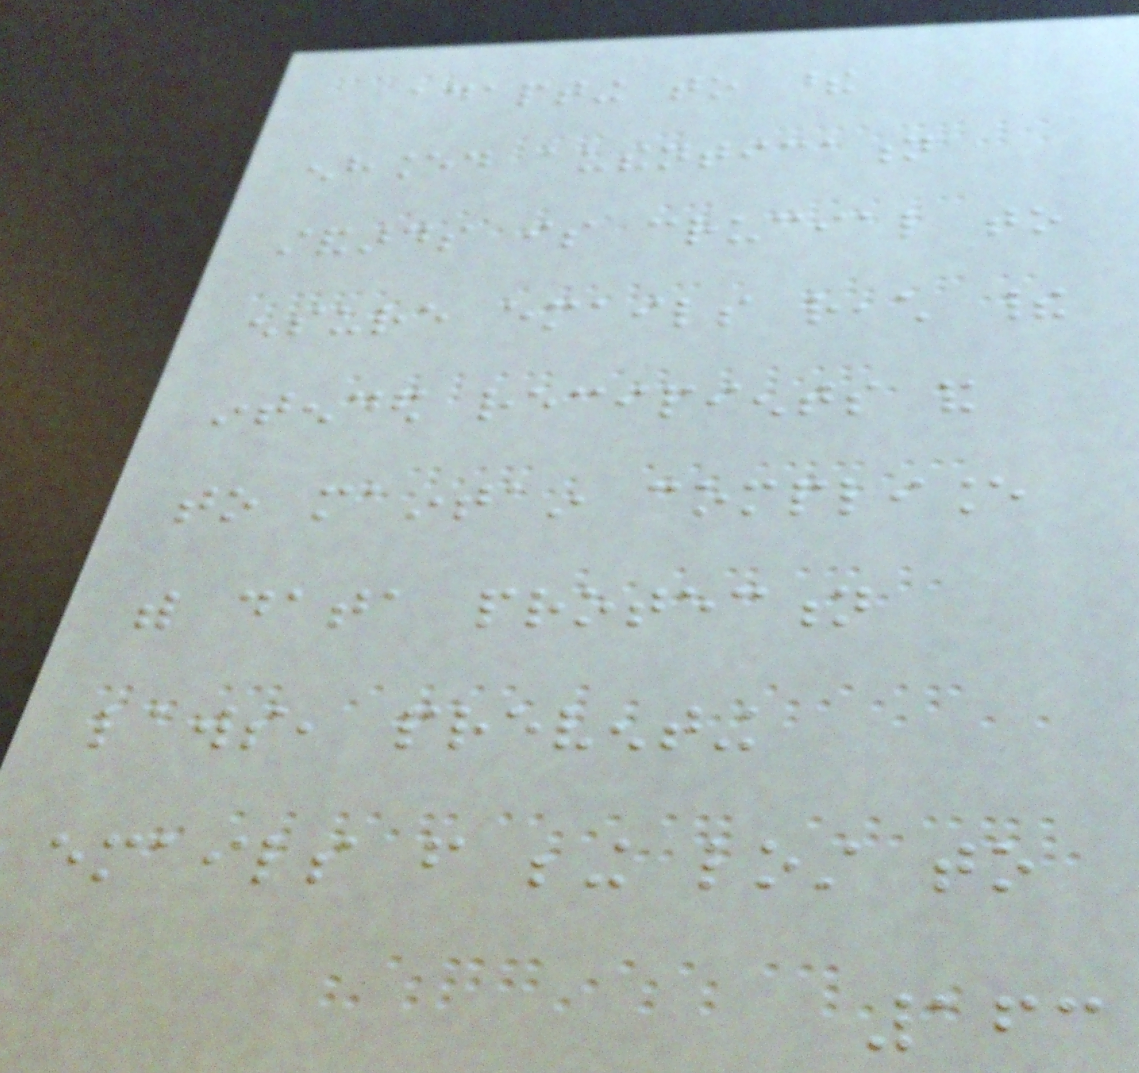adapting to these
enhanced authentication
standards is crucial to
ensure emails reach their
intended recipients and
to maintain compliance
with data protection
laws, preventing
emails from being lost to
163
